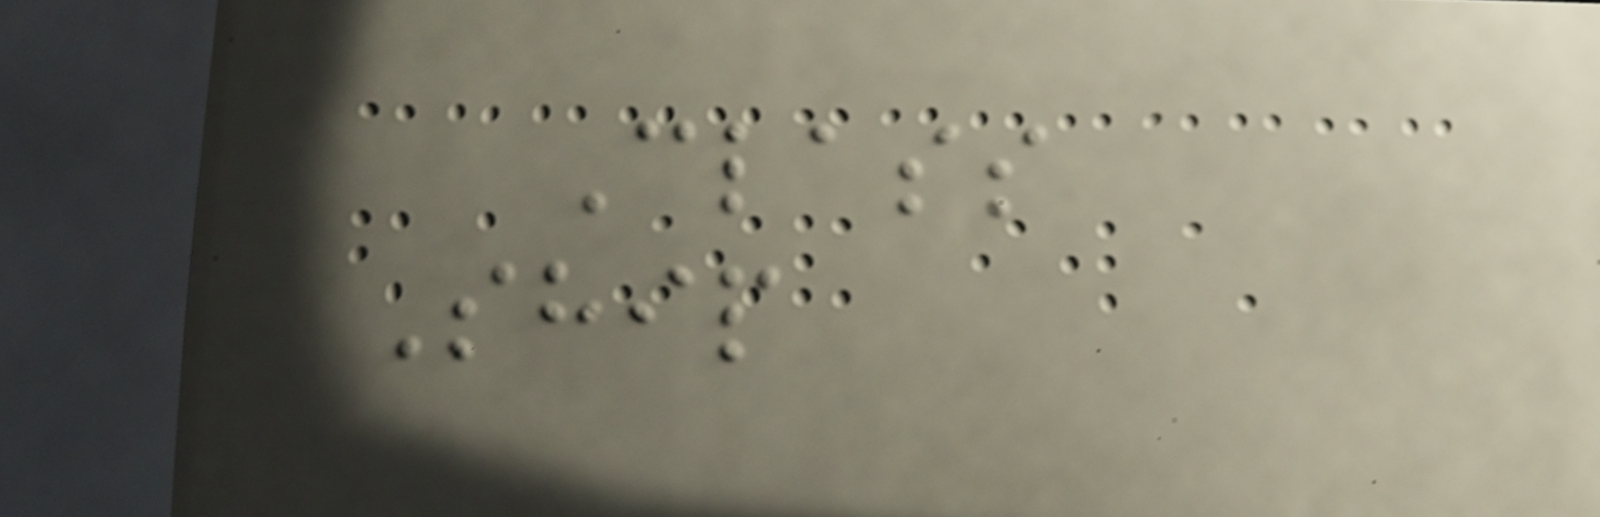Class
Ship
